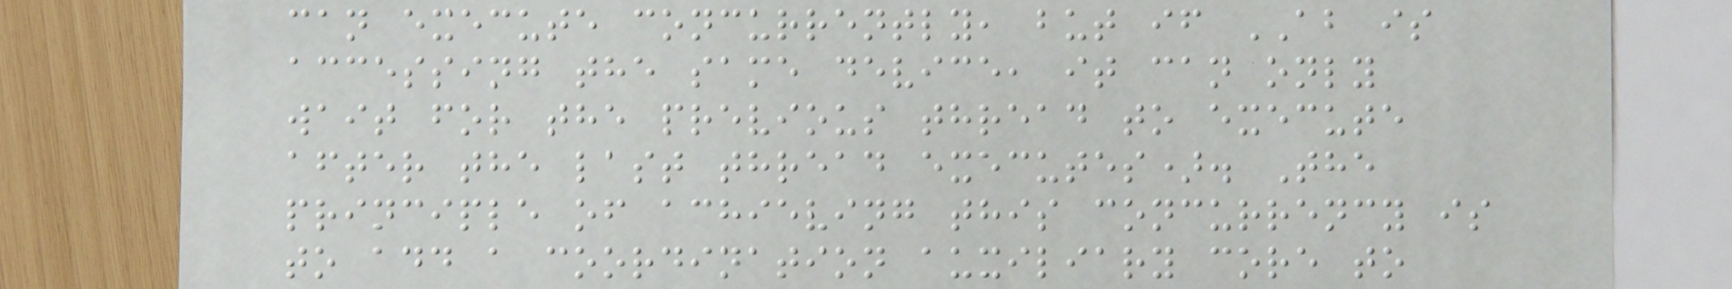can execute concurrently, but if AB is
accessing the same device, it can only
wait for the previous thread to execute
after the last thread executes). The
principle of achieving this concurrency is
to add a coordination auxiliary core to
